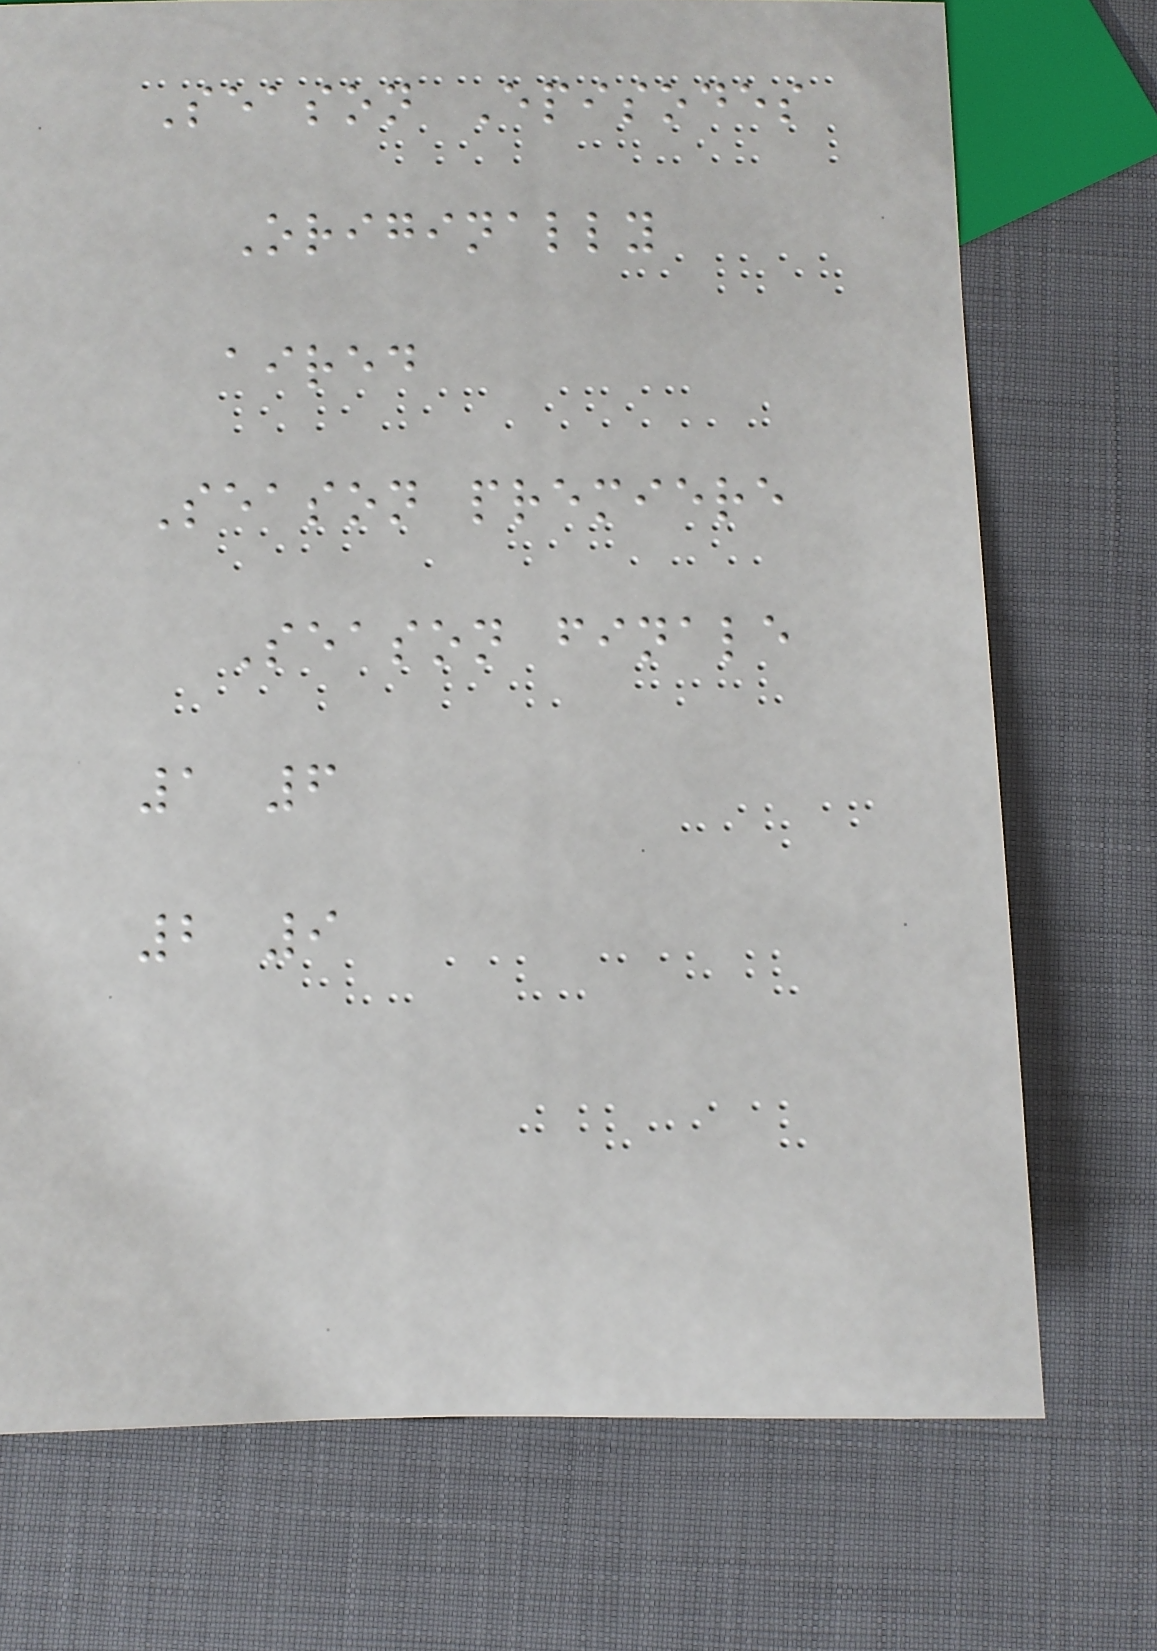Season Episodes
Originally
aired
Season premiere
Season finale
1 6
2 9
